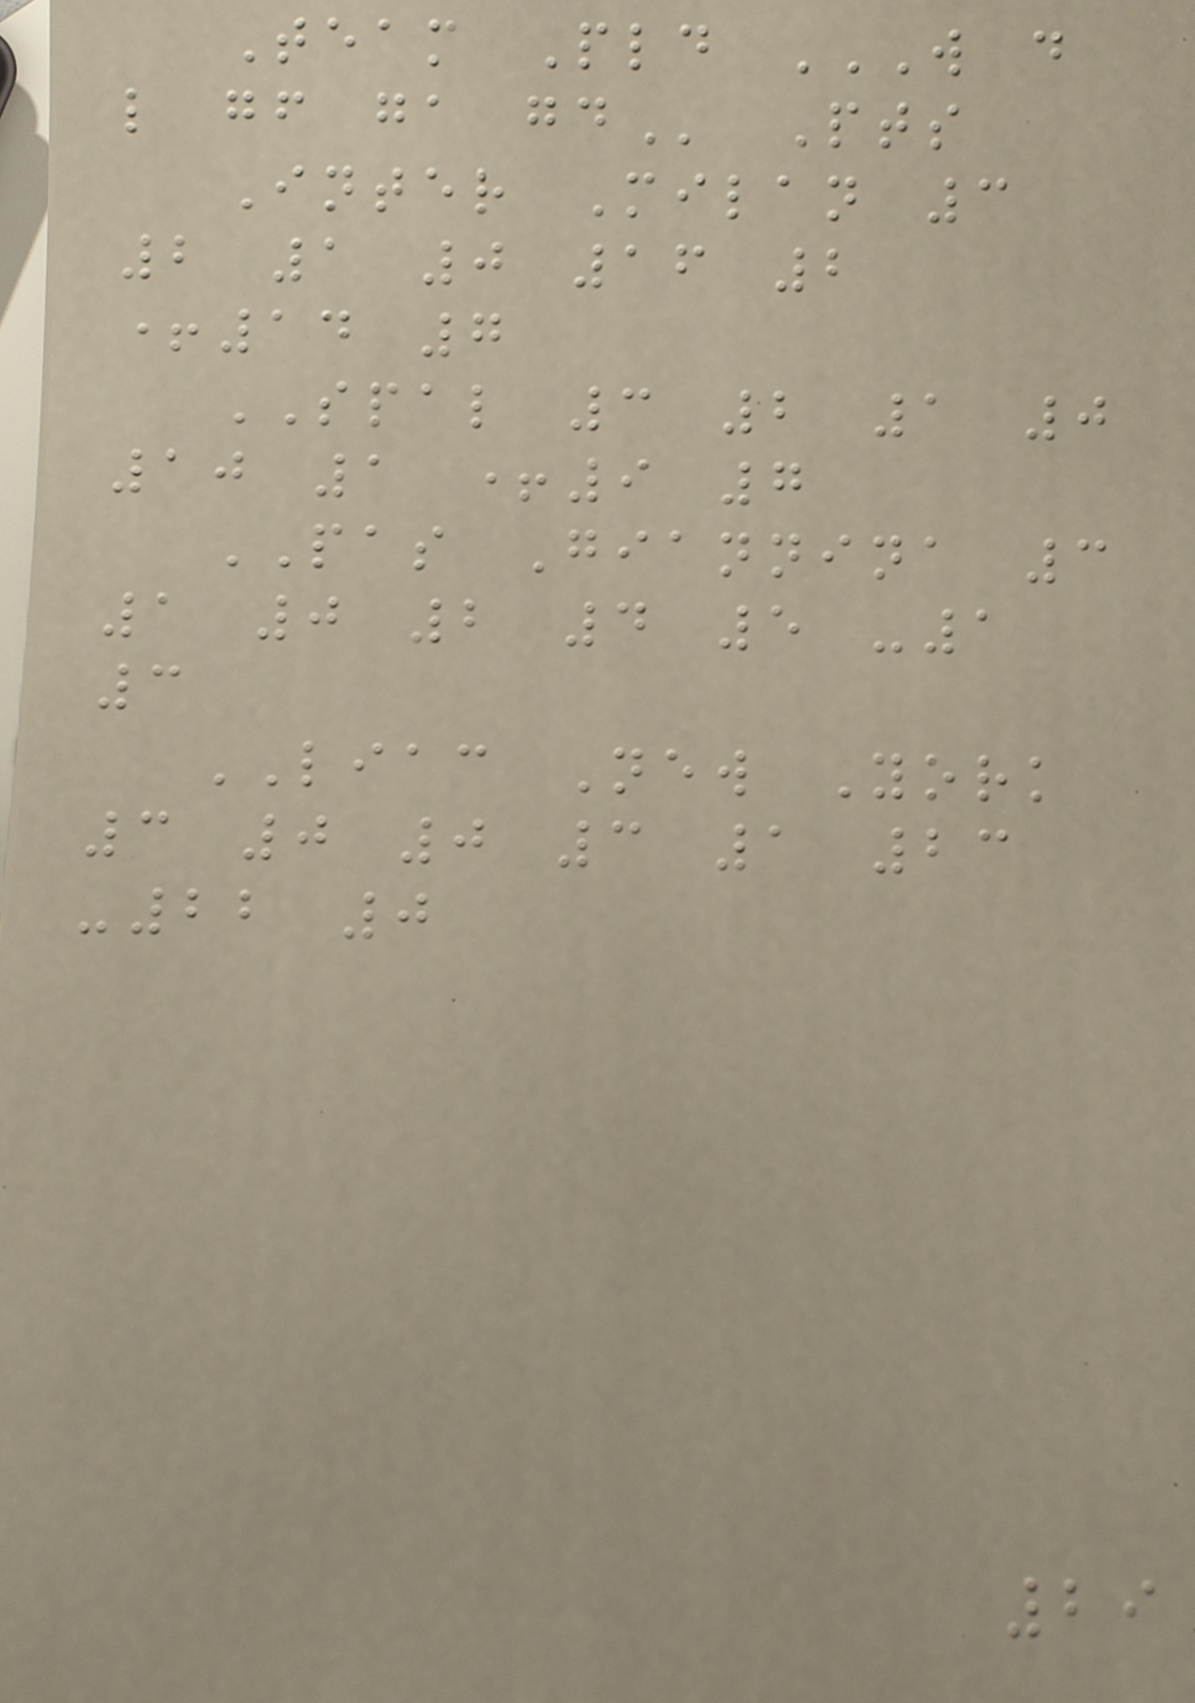Team Pld W D
L GF GA GD Pts
Inter Milan 3
2 1 0 16 2
+14 7
SPAL 3 2 1 0
10 1 +9 7
PAS Giannina 3
1 0 2 4 5 -1
3
LIAC New York
3 0 0 3 1 23
-22 0
29
